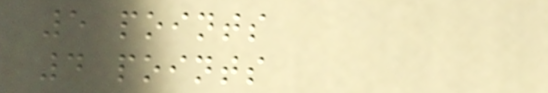5 points
4 points
